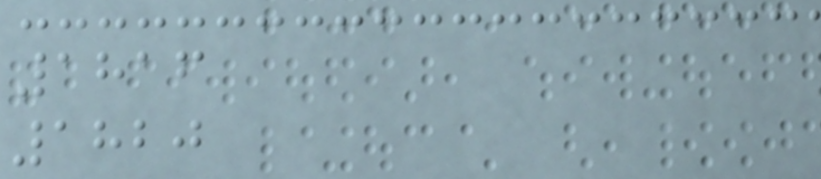1816
1820
